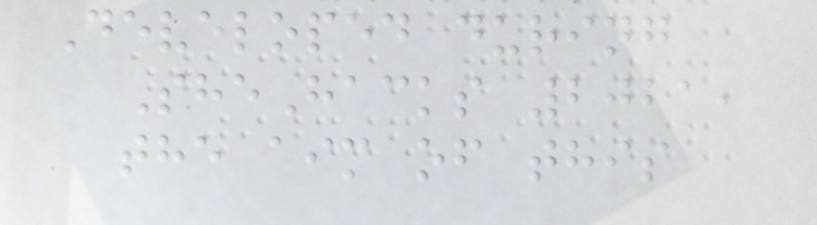Developed during
SheHacks 2021,
the aim of this
